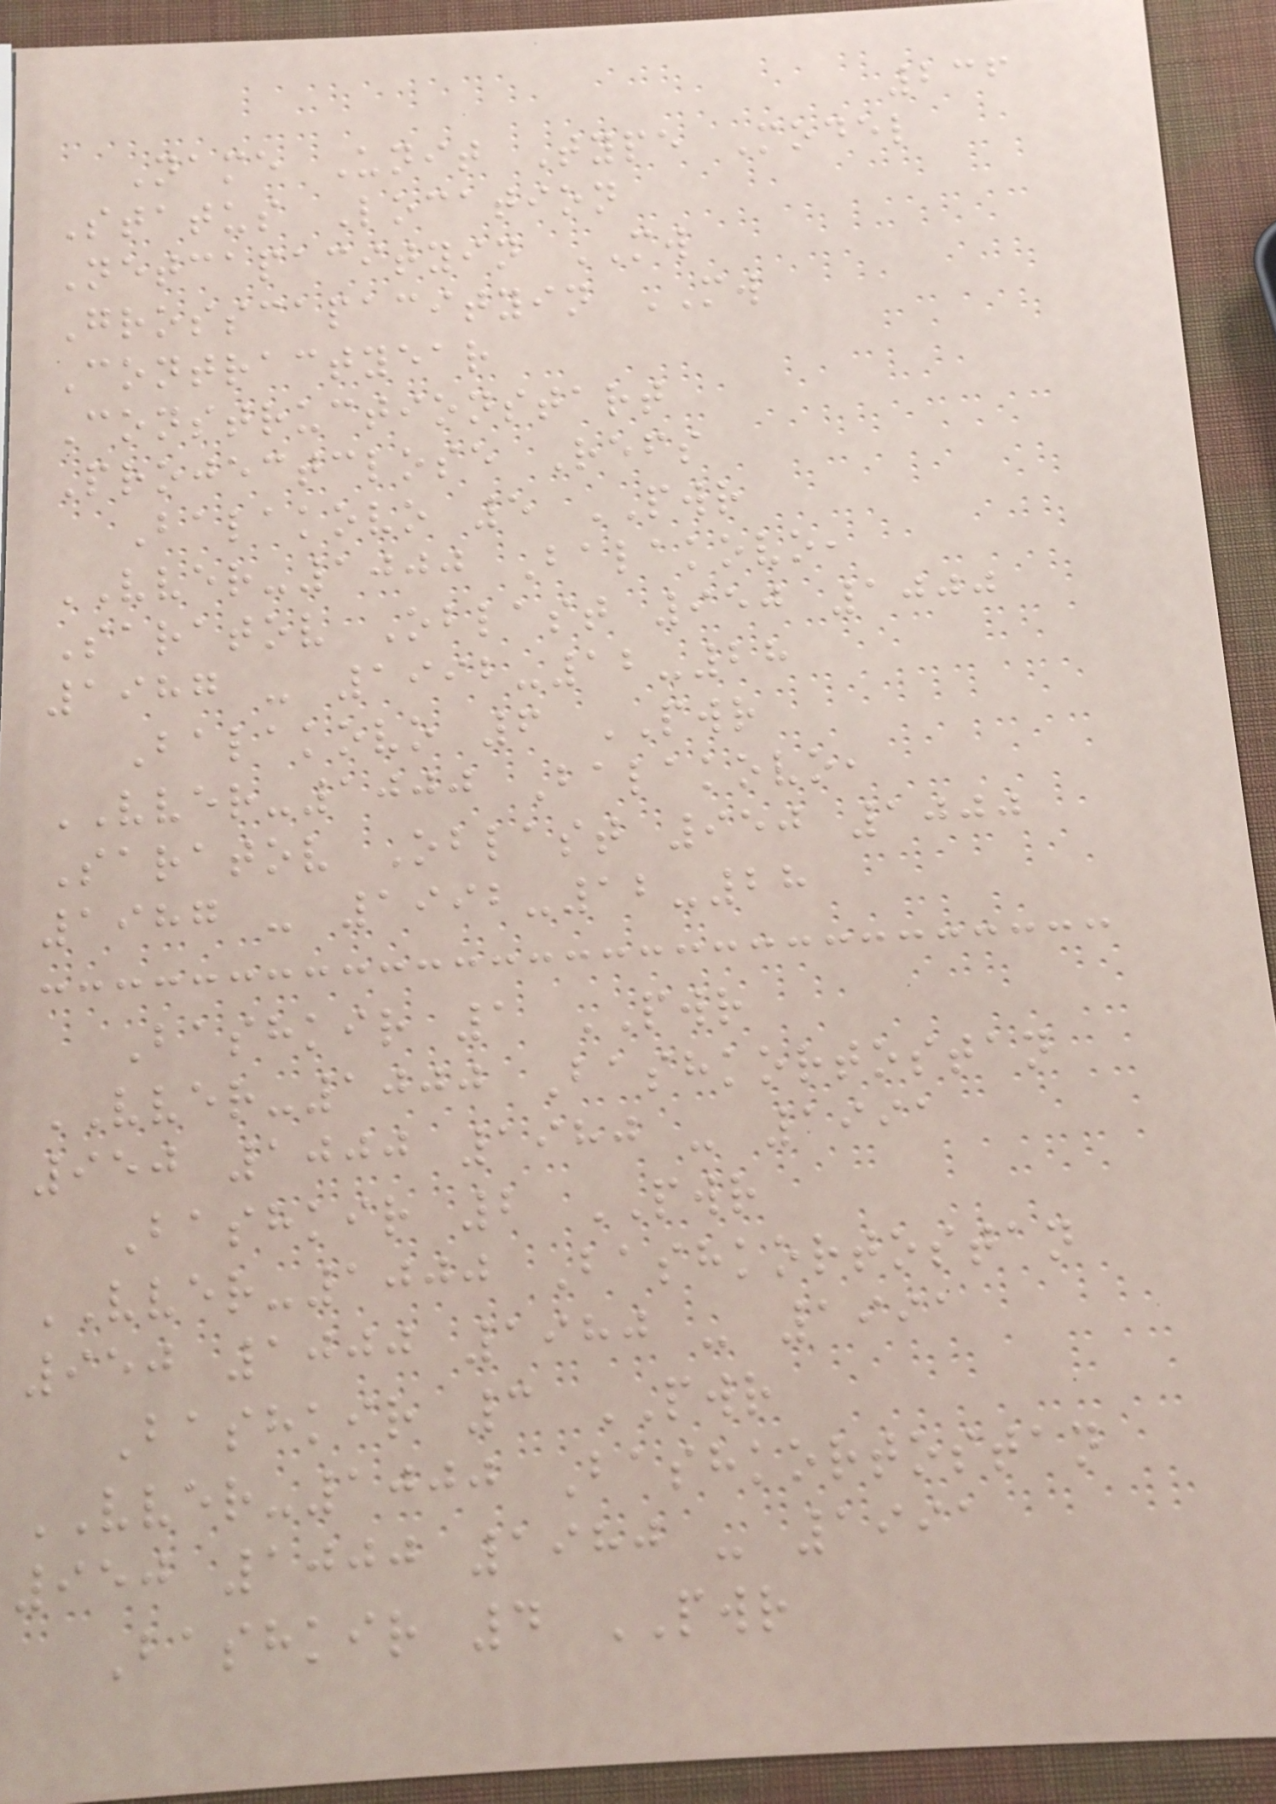236
Name Unit Type Model
Status Location
Netcapacityin MW
Grosscapacityin MW
Contractyear
Constructionstart
Projectclose Refs
Balakovo 5 PWR
VVER-1000 Balakovo,
Saratov Oblast 950 1000
1987 - 1992-12-28
Balakovo 6 PWR
VVER-1000 Balakovo,
Saratov Oblast 950 1000
1987 - 1992-12-28
Bashkir 1 PWR
VVER-1000 Bashkortostan
950 1000 1980 - 1991
Bashkir 2 PWR
VVER-1000 Bashkortostan
950 1000 1980 - 1991
Bashkir 3 PWR
VVER-1000 Bashkortostan
950 1000 1980 - 1991
Bashkir 4 PWR
